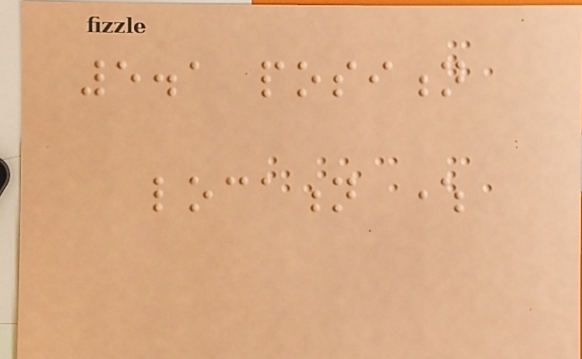5.1 position
location where
